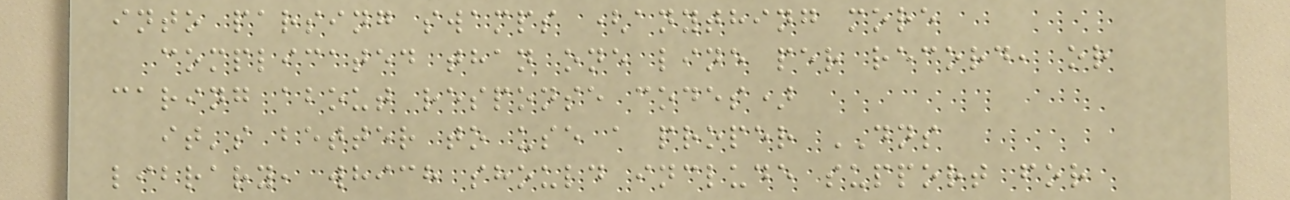into parsing swamps (anything more
complicated than one line per record, or
caring about response codes)
it's better to use a proper DNS
library, which should include support for
